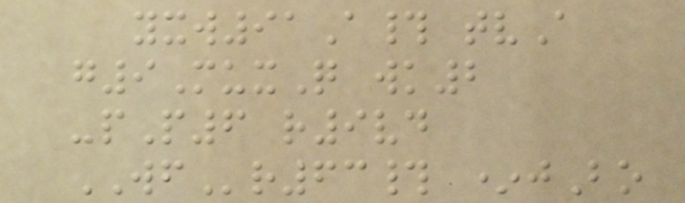yxw91A# tvA
g9MuxQ wk2
-pP6 r9vd
WFr63# *jBo
